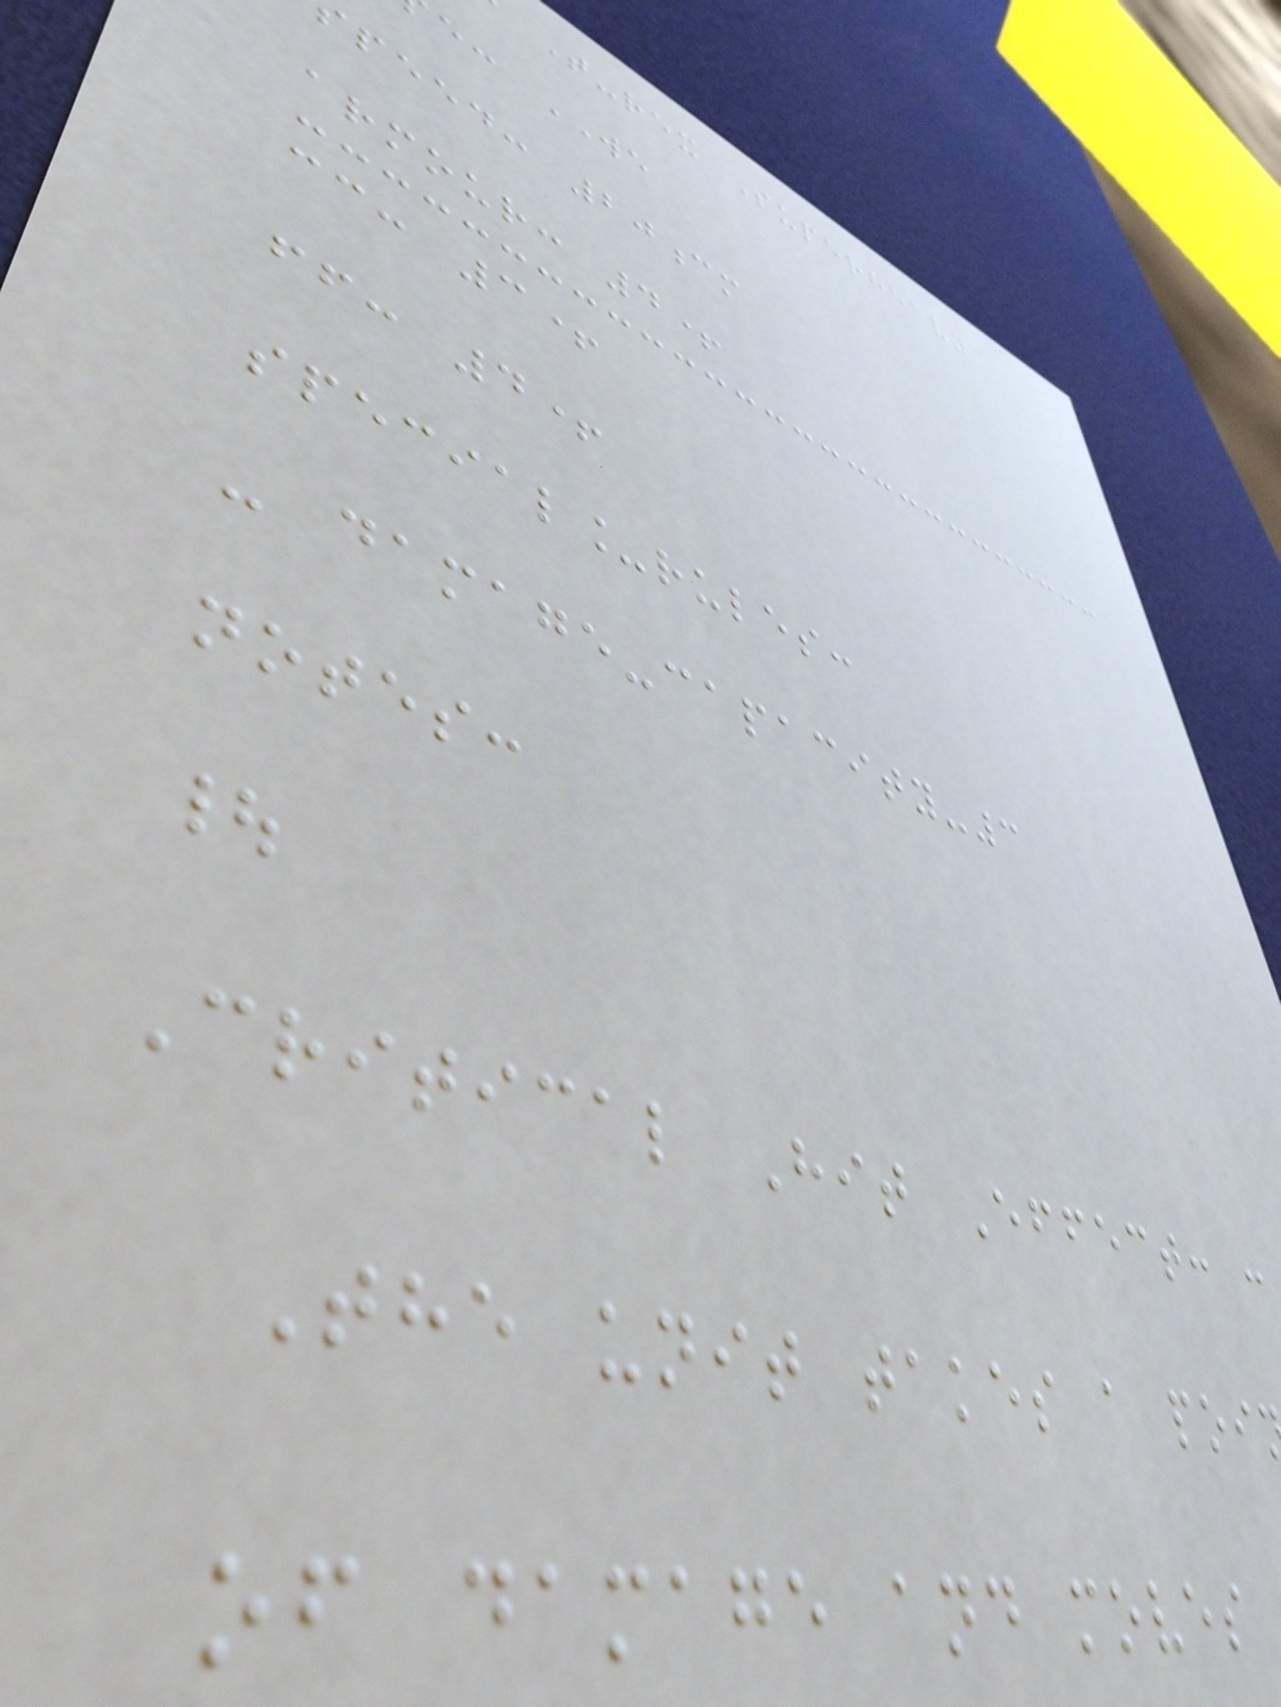T-rex Superheavy
e: WE
peed: 20cm
armour: 4+
cc: 3+
ff: 4+
special_rules:
- damage-capacity-3
notes:
|
Critical Hit Effect: :
The unit takes a poi
of damage and moves
